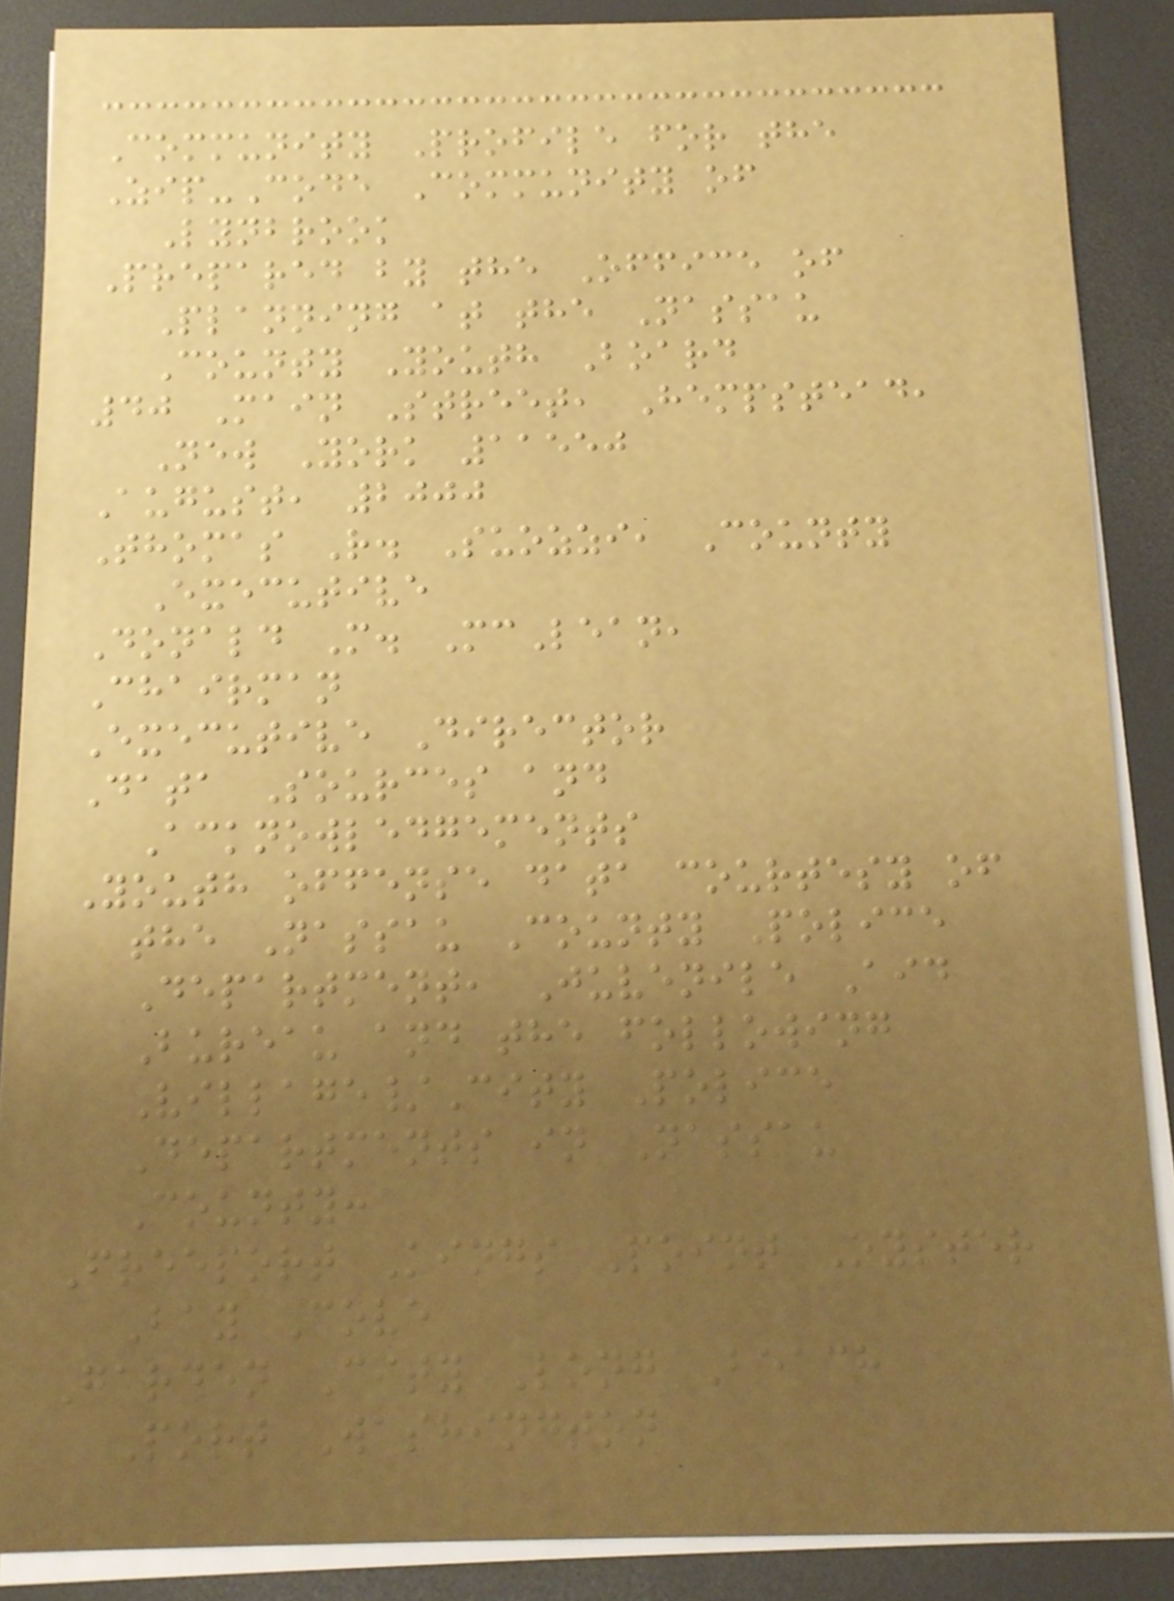Community Profile for the
Zip-Code Community of
Lynbrook
Prepared by the Office of
Planning at the Nassau
County Youth Board
40 Main Street, Hempstead,
New York 11550
August, 2000
Thomas R. Suozzi, County
Executive
Donald M. McLean,
Chairman
Executive Director
Data Sources and
Acknowledgements
Youth offense data courtesy of
the Nassau County Police
Department, Juvenile Aid
Bureau and the following
Village/City Police
Departments in Nassau
County:
Freeport Kings Point Oyster
Bay Cove
Garden City Long Beach
Port Washington
